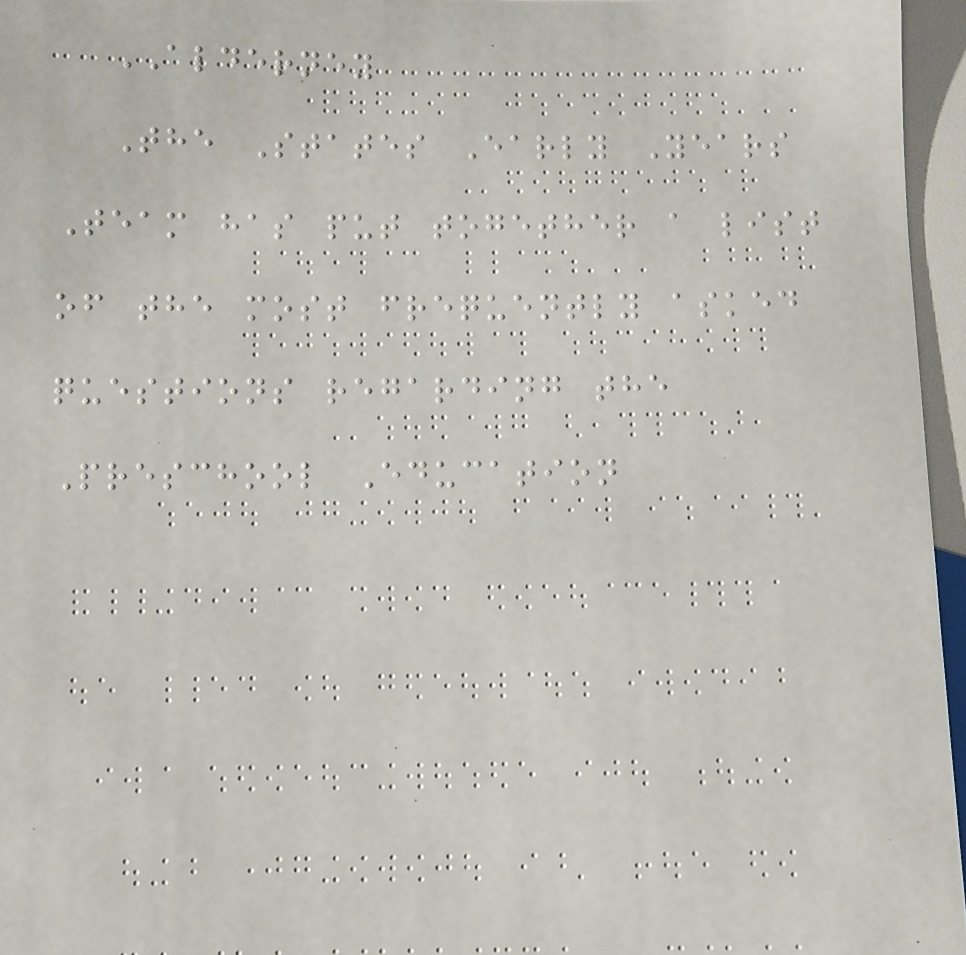ALDERNEY
The States Early Years
Team has put together a list
of the most frequently asked
questions regarding the
Preschool Education
